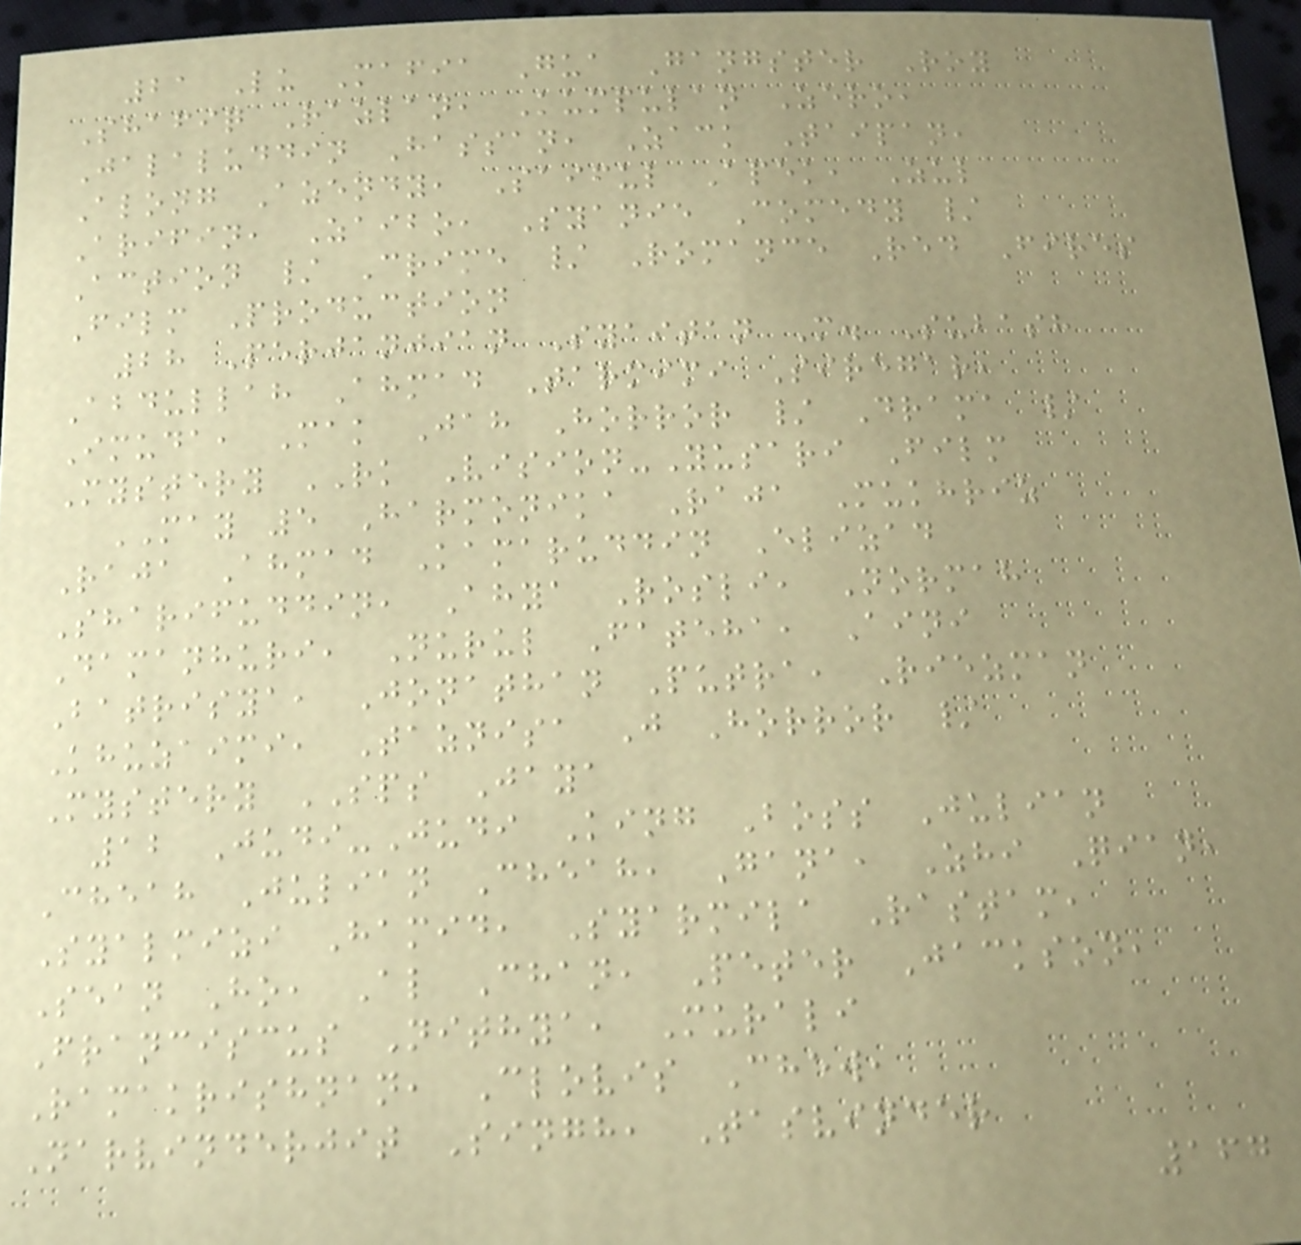21 Lu Mafia Gua Gangster Roy
Shafiq Razlan, Kumpulan Zero,
Jalaluddin Hassan, Zack Taipan,
Along Azendy, Saiful Apek, Zul
Arifin, Zaibo, Syanie Comedy /
Action / Crime / Romance Red Fires
Film Production
28 Perjanjian Syaitan M. Subash
Abdullah Ahmad Tarmimi Siregar,
Imuda, Mak Jah Horror / Drama /
Mystery RK Vision-Yusari Film
MAY 5 Harmonika Raja Mukhriz
Raja Ahmad Kamaruddin Elizad
Sharifuddin, Ahya Rosli, Normah
Damanhuri, Nurul Fateha, Aini
Batrisya, Jonathan Putra, Riezman
Khuzaimi, Taznisa J Horror /
Mystery SPS Jaya
12 Judi-Judi King Boss Julian
Cheah Julian Cheah, Gana, Zhi Qian,
Syalmizi Hamid, Syarmila Rastam,
Sean Ho, Al Chan, Peter Jackson,
Franciscus Nithya, Murali
Ramakrishnan, Clovis Chew,
Narvinderjit Singh, Tasvinder
167
